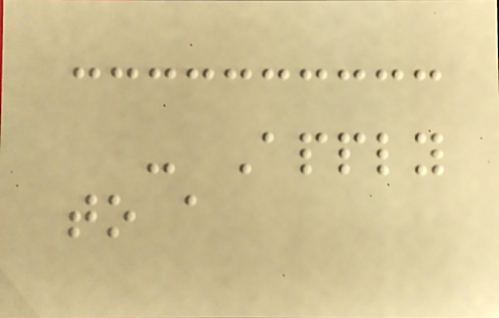- Apply
to a
